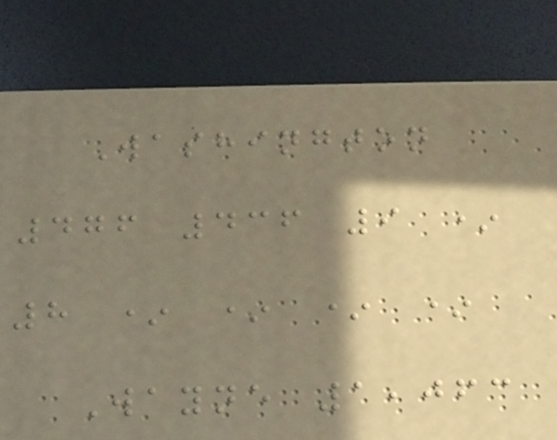Washington
476 436 9 *
8 * * * *
Wayne 1,063
